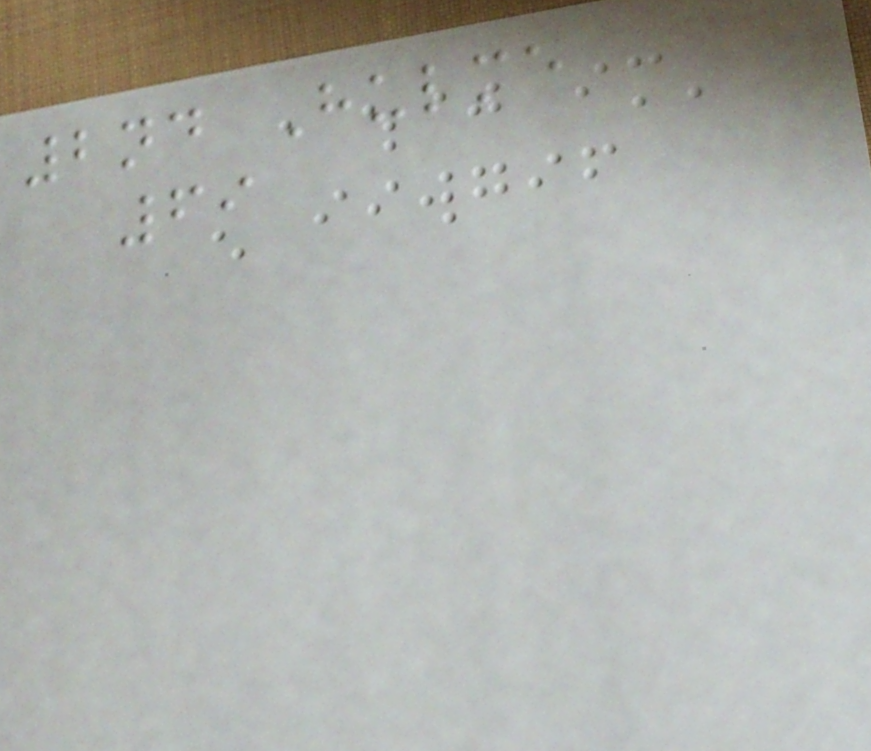2nd Hulme
69
